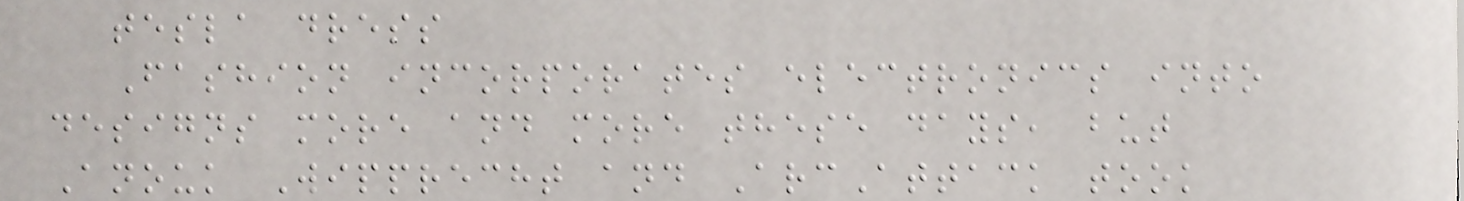tesla dress
Fashion incorporates electronics into
designs more and more these days, but
Anouk Wipprecht and ArcAttack took
